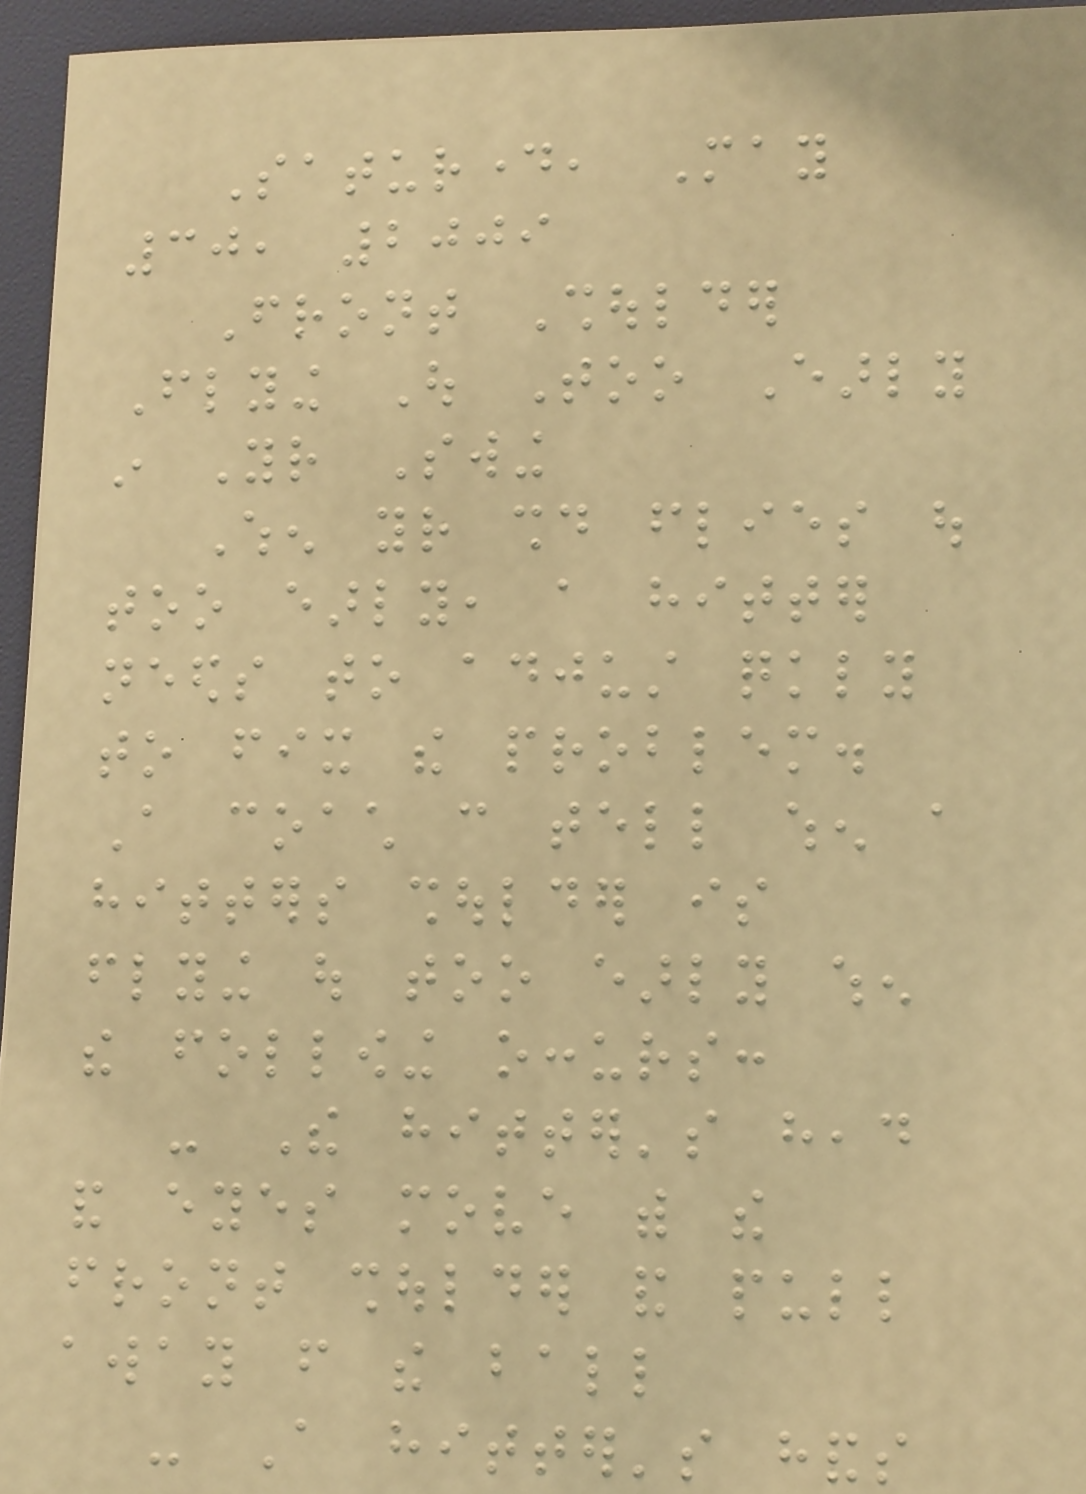Saturday, May
30, 2009
Front Shoulder
Flying Out Too Early
in Your Swing
When your should flies out
too early, a hitter
needs to adjust quickly
to fix the problem.
A coach can tell when a
hitters shoulder is
flying out too early when
the following occurs:
- The hitter's head
and eyes move with the
front shoulder and pull
away from the ball
- A hitter's hands
